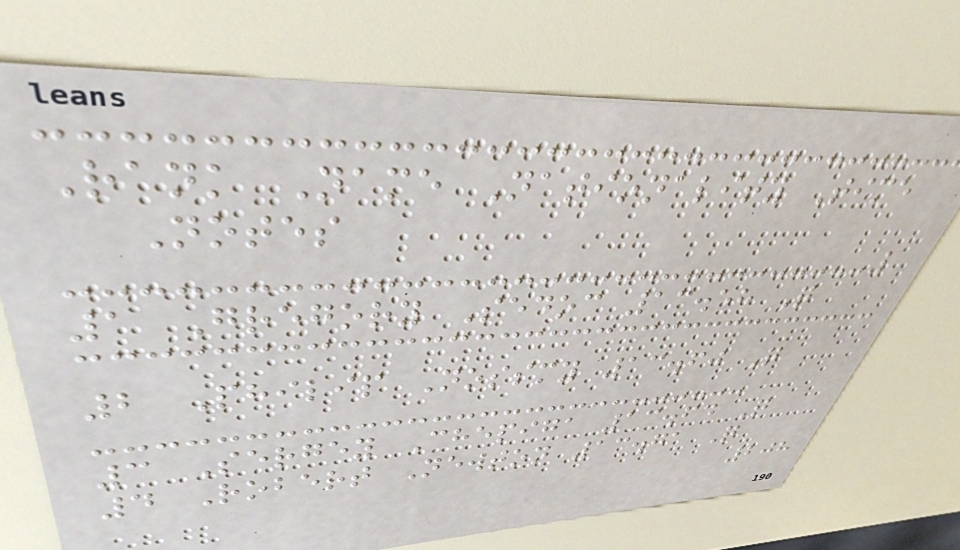Rank Name Nationality Time
Notes
1 Gregory Sedoc 13.58 Q
2 Philip Nossmy 13.60 Q
3 Sergey Chepiga 13.64 Q
4 Robert Newton 13.71 Q
208
